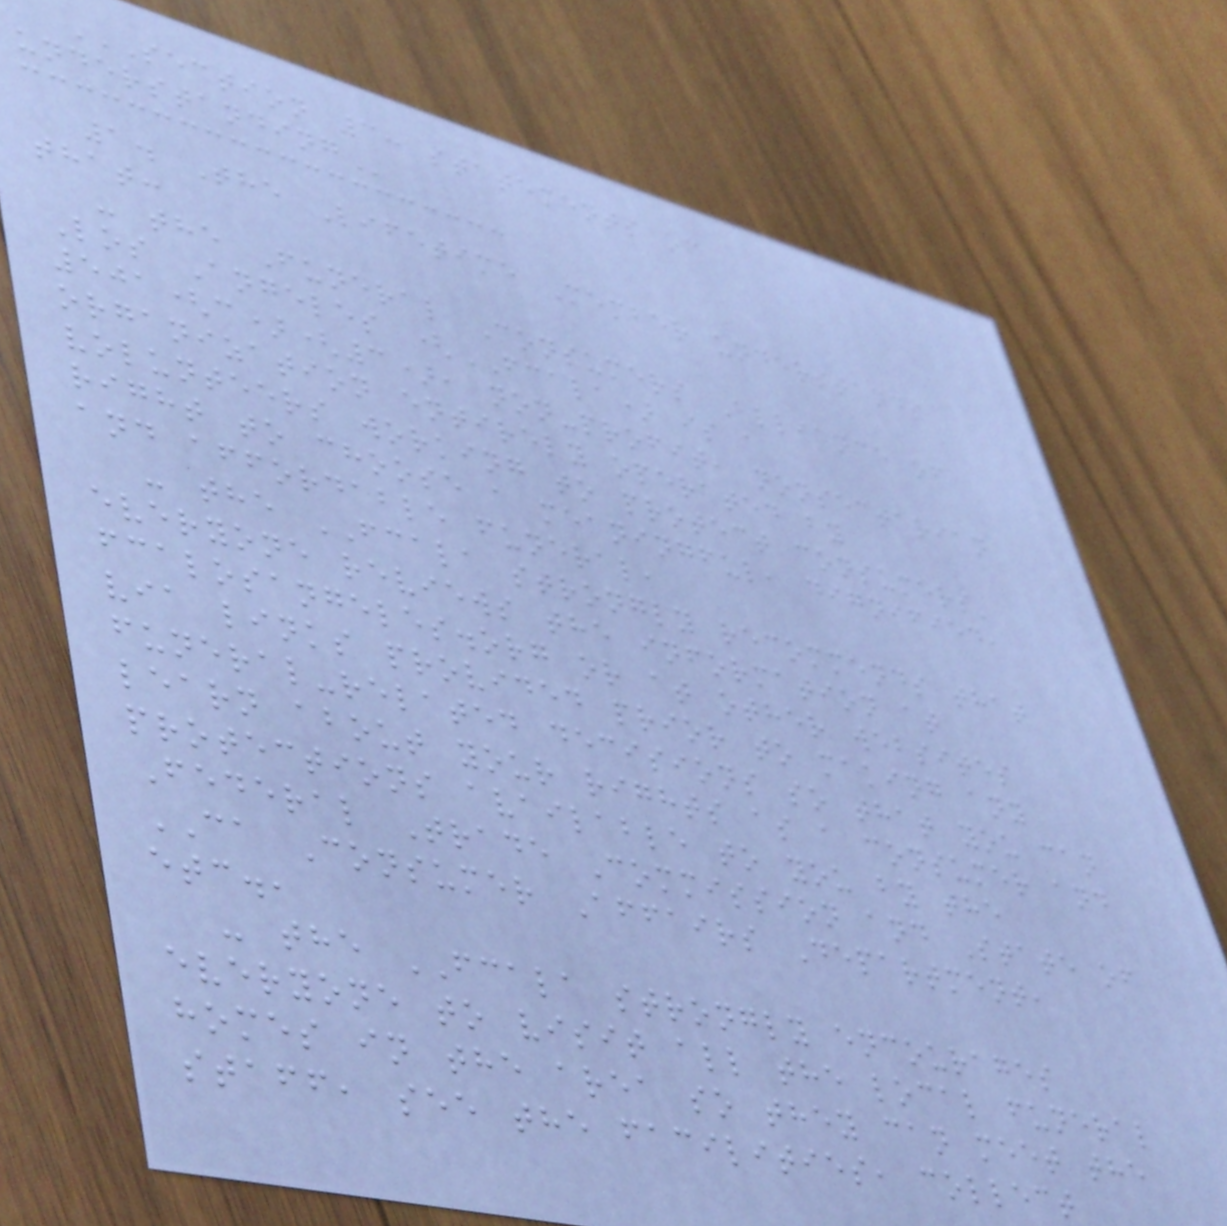SECTION 3: STATEMENTS OF
UNDERSTANDING
1. The Lifetime Member understands
that:
- the Funeral Consumers Alliance of
Los Angeles (FCALA) is a
501(c)(3), non-profit, nonsectarian
organization entirely operated by
volunteers working to protect consumers'
right to choose a meaningful, dignified,
and affordable funeral,
- the FCALA strongly recommends that
everyone reviews the information at
fcalosangeles.org or at other websites
via links provided prior to making any
funeral-related decisions so that you can
learn about your rights as a consumer and
protections available to you by the
Federal Trade Commission and State of
CA Consumer Affairs Department,
etc.,
- the FCALA strongly encourages
everyone to visit all the local funeral
homes in the area so they can meet the
staff, see the facilities, collect
